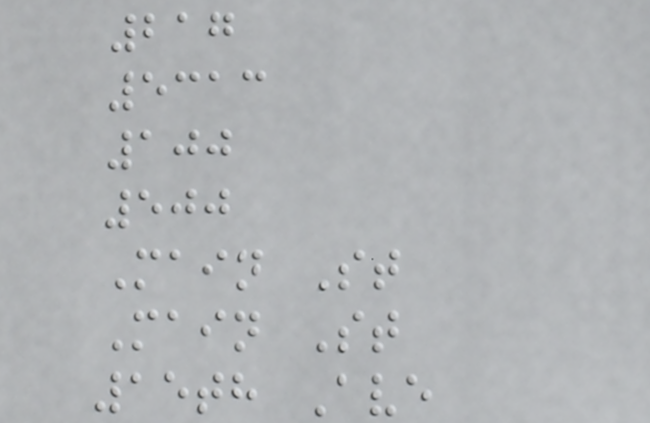217
5313
100
500
Main St
Main St
15th Ave
